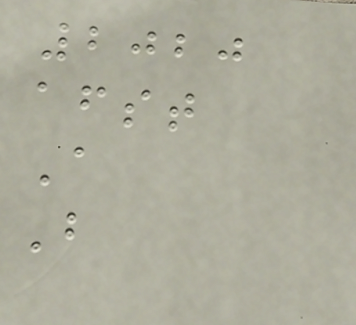2020
afst
A
B
